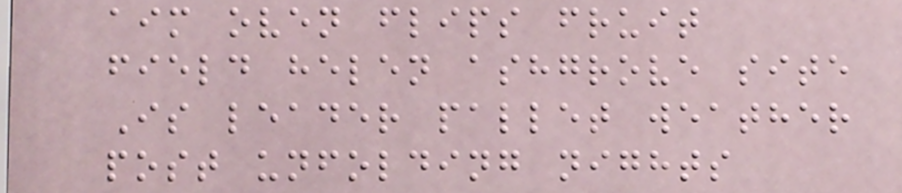aim oven flips fruit
field helen ashgrove site
Is leader pallet weather
post unfolding nights
